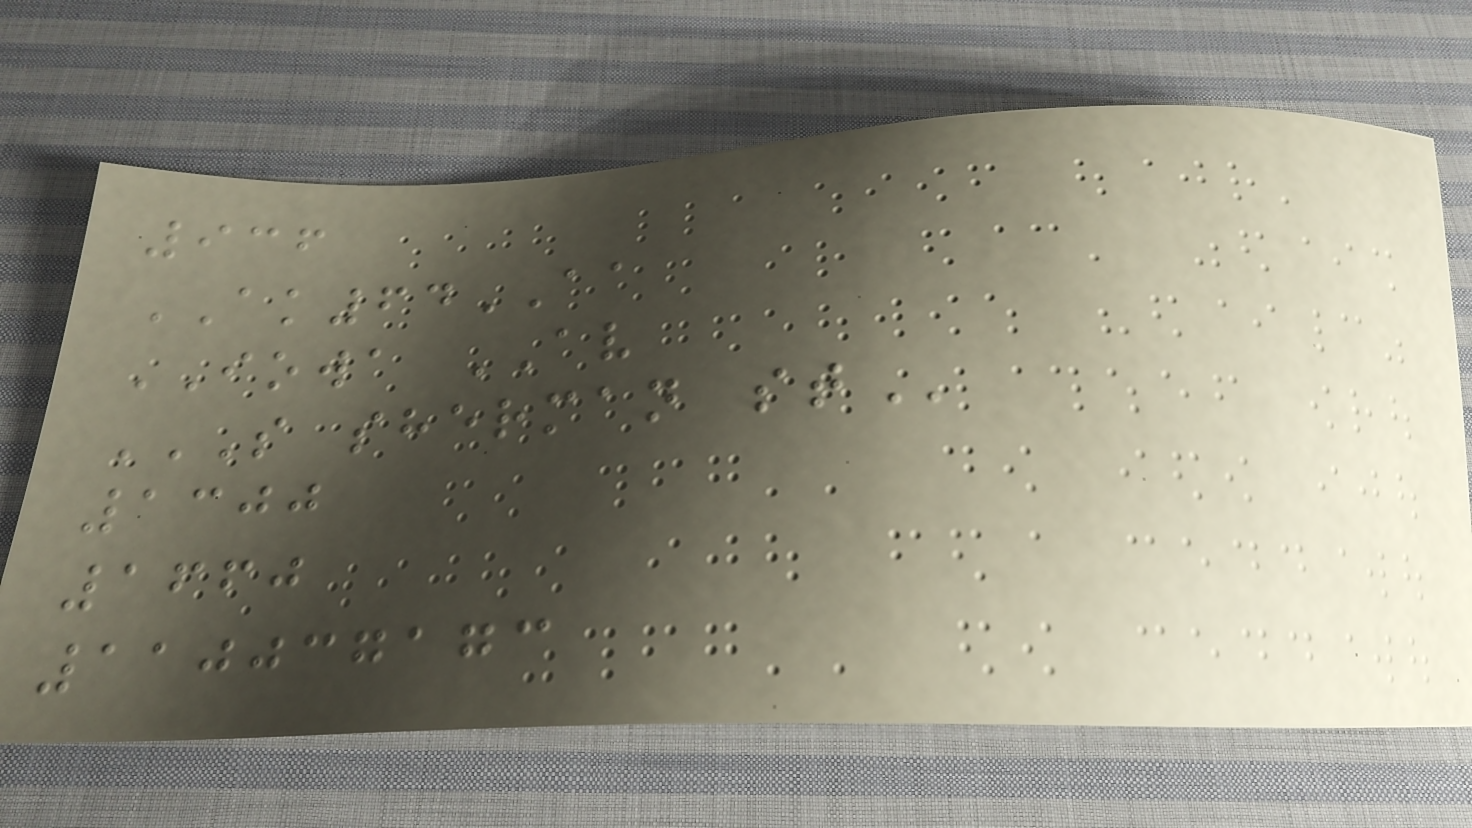936
AK64AA
IOWA AV
S SHERMAN ST
1300
1660
110037173
